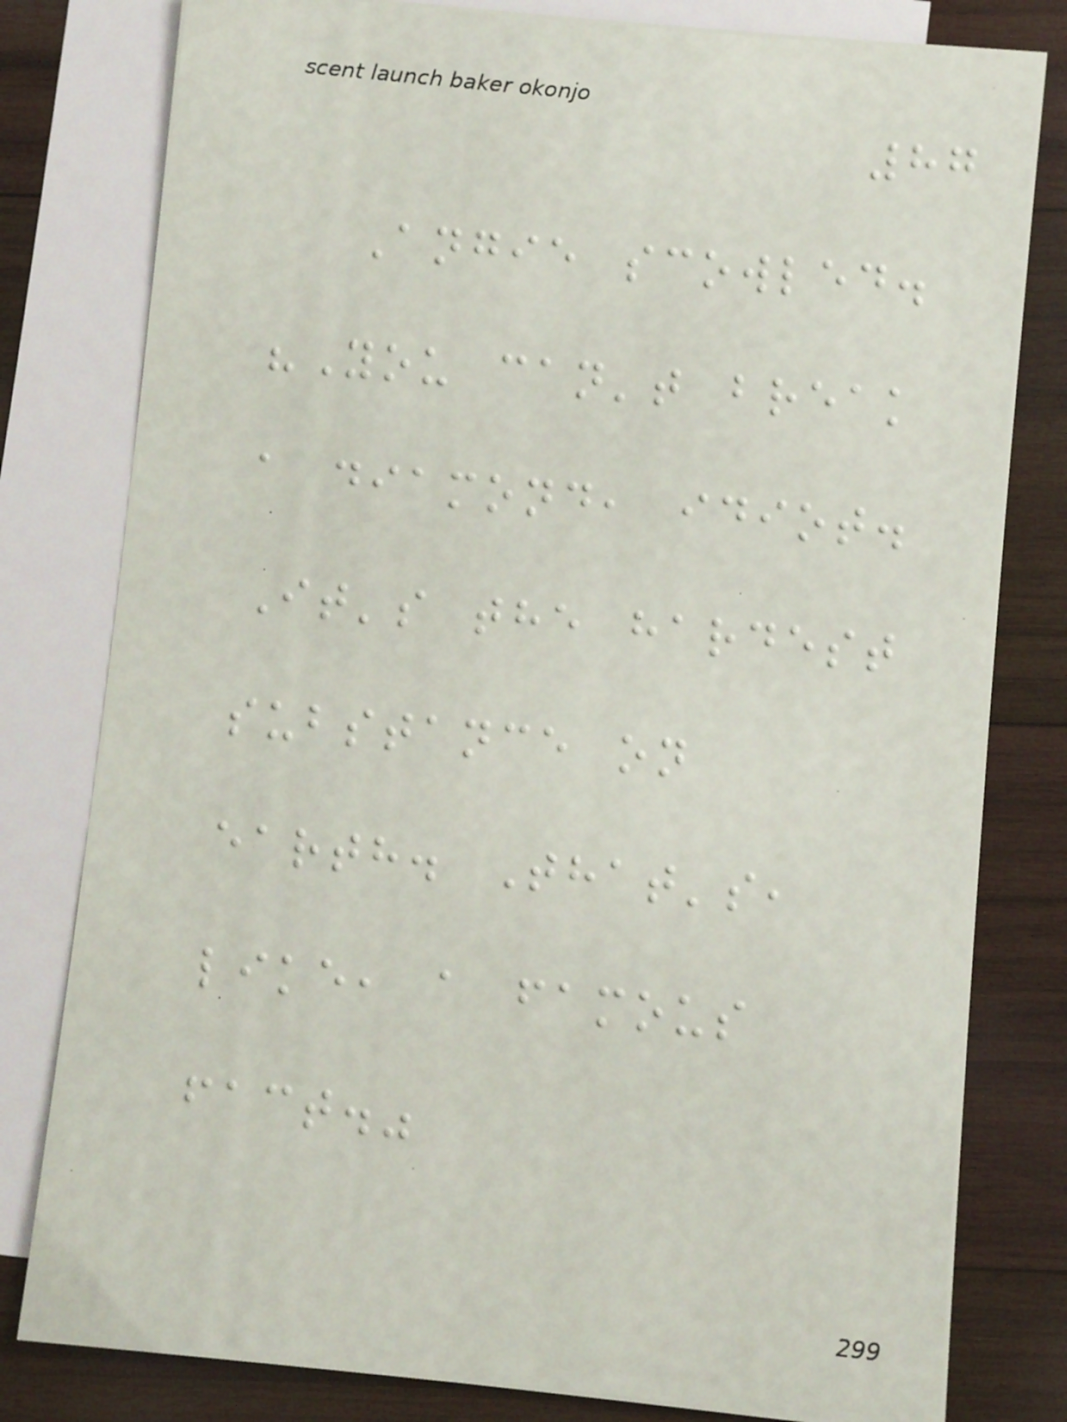87
Angie scowled.
"You can't break
a diamond, idiot.
It's the hardest
substance on
earth. That's,
like, a famous
fact."
